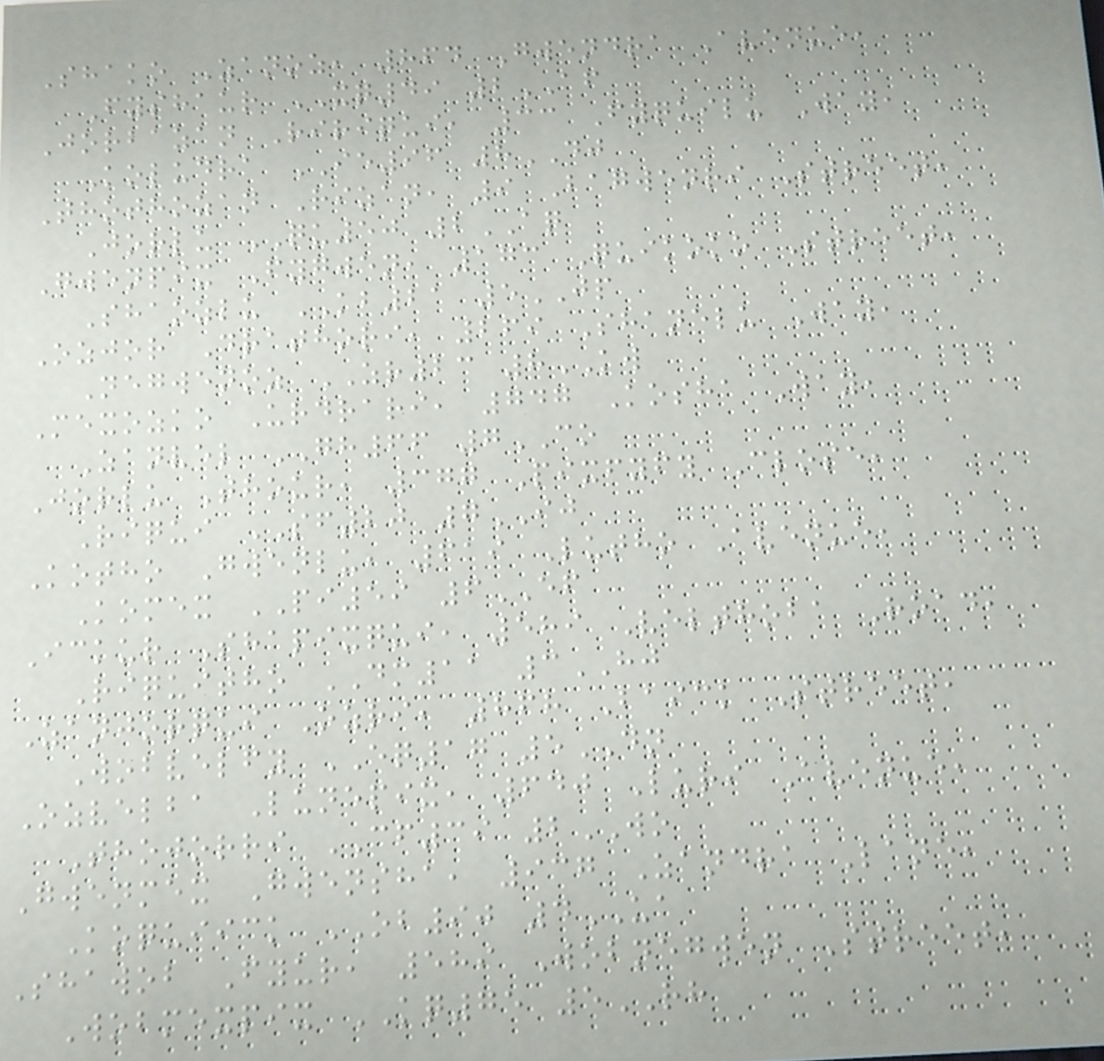Shako Zanoz, 864 Gwendra Avenue,
Fyshaur XQ49 2AF
Jorbazan Ririqui, 33 Fyquilu Way,
Koludra IE96 8DJ
Thothozan Rizan, 9 Bagwenri Street,
Jorlu QU50 2AQ
Gwenpix Fygwen, 173 Quikoko Street,
Shaozlu KB21 5JP
Ozjor Drathori, 269 Shanelu Way,
Negwenoz ZR23 8KW
Mexozko Urdrari, 747 Kosha Way,
Zanvel GH66 7CO
Jorlu Thour, 377 Pixfyfy Close,
Riqui SF20 7IJ
Kotho Gwenlu, 619 Lutho Avenue,
Komex PI59 6EF
Ickur Shapixqui, 589 Velthoba Road,
Riquitho DM11 3HJ
Zanjorqui Ozri, 868 Baick Street,
Wobvelfy EQ17 5DN
Ozvelba Lunepix, 640 Luri Avenue,
Thojorri CF39 2WO
Gwenmex Gwensha, 937 Zandra Lane,
Koquiick OB90 4UA
Shawob Fyur, 589 Wobnegwen Street,
Wobmexpix KQ75 5RH
